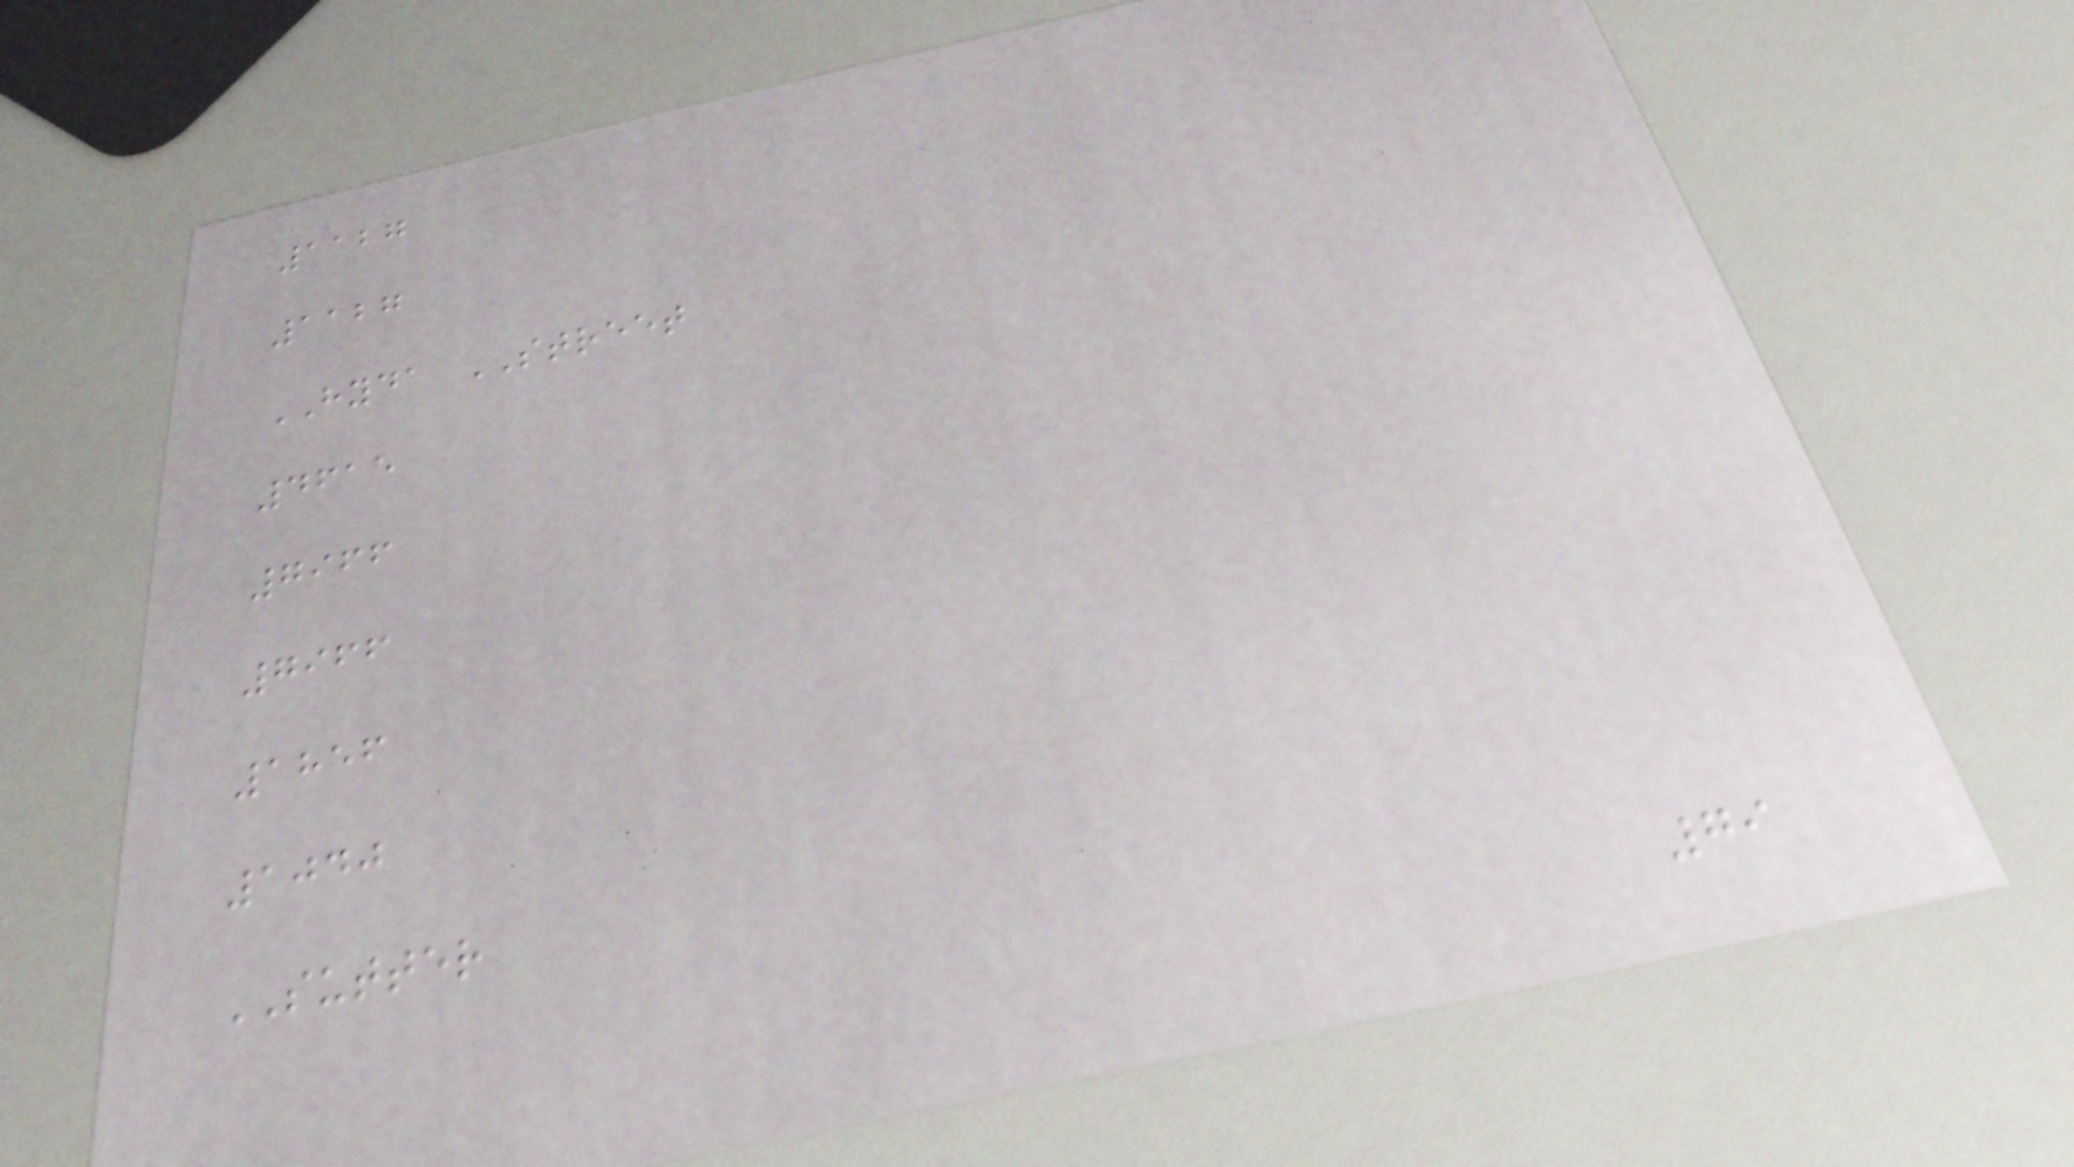1127
1127
HYDA STREET
4615
7966
7966
1856
1040
SUTTER
79
